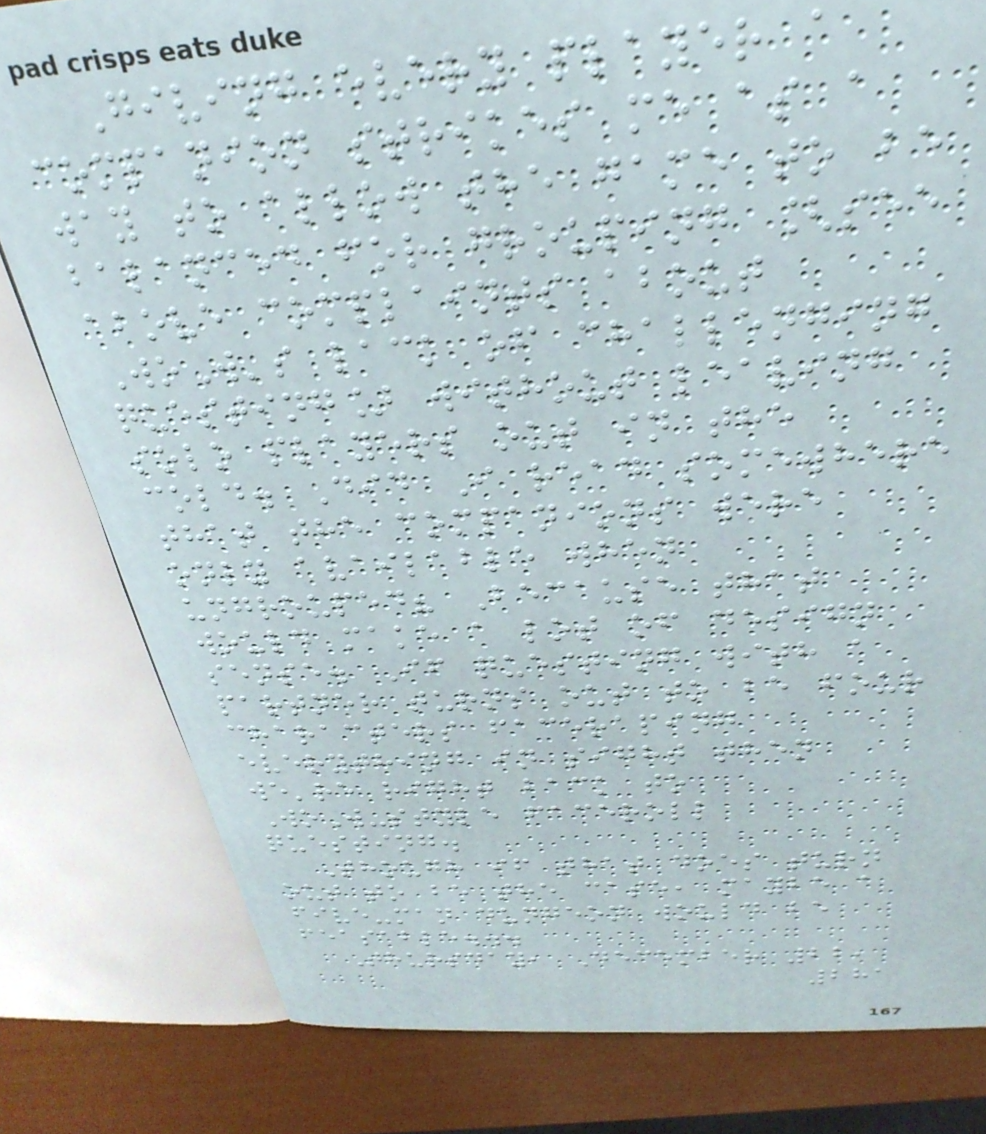Giving every player a
companion strikes me as a
way to allow the game to be
balanced for grouping [see
above complaints about
WoW's lack of challenging
questing] without leaving
solo players out in the
cold. Did I read somewhere
that the companions were
only available when
ungrouped? Because that
would make a lot of design
sense. If questing with a
partner turns out to be four
characters faceraping
everything in sight then
we're right back to
WoW-style faceroll
questing.
Though if that does turn
out to be the case, maybe a
five-man dungeon would be
feasable...
Thursday, December 22,
281
